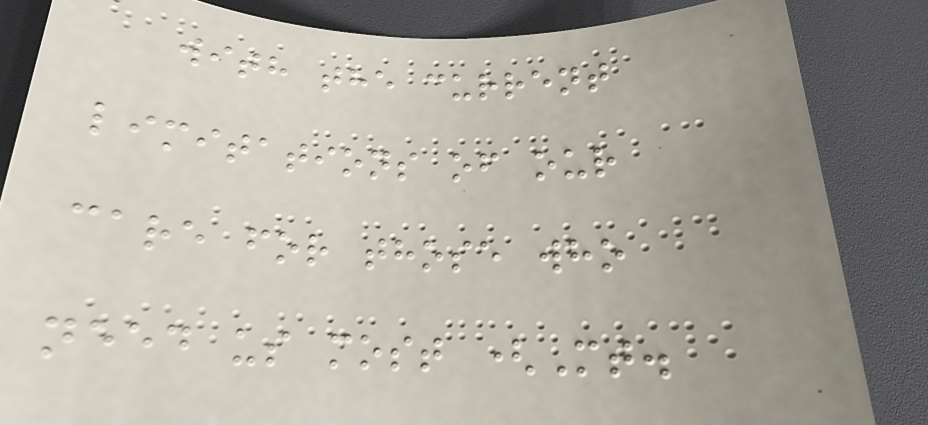with the current
limitations of our
care for those who
need us most (Mt.
